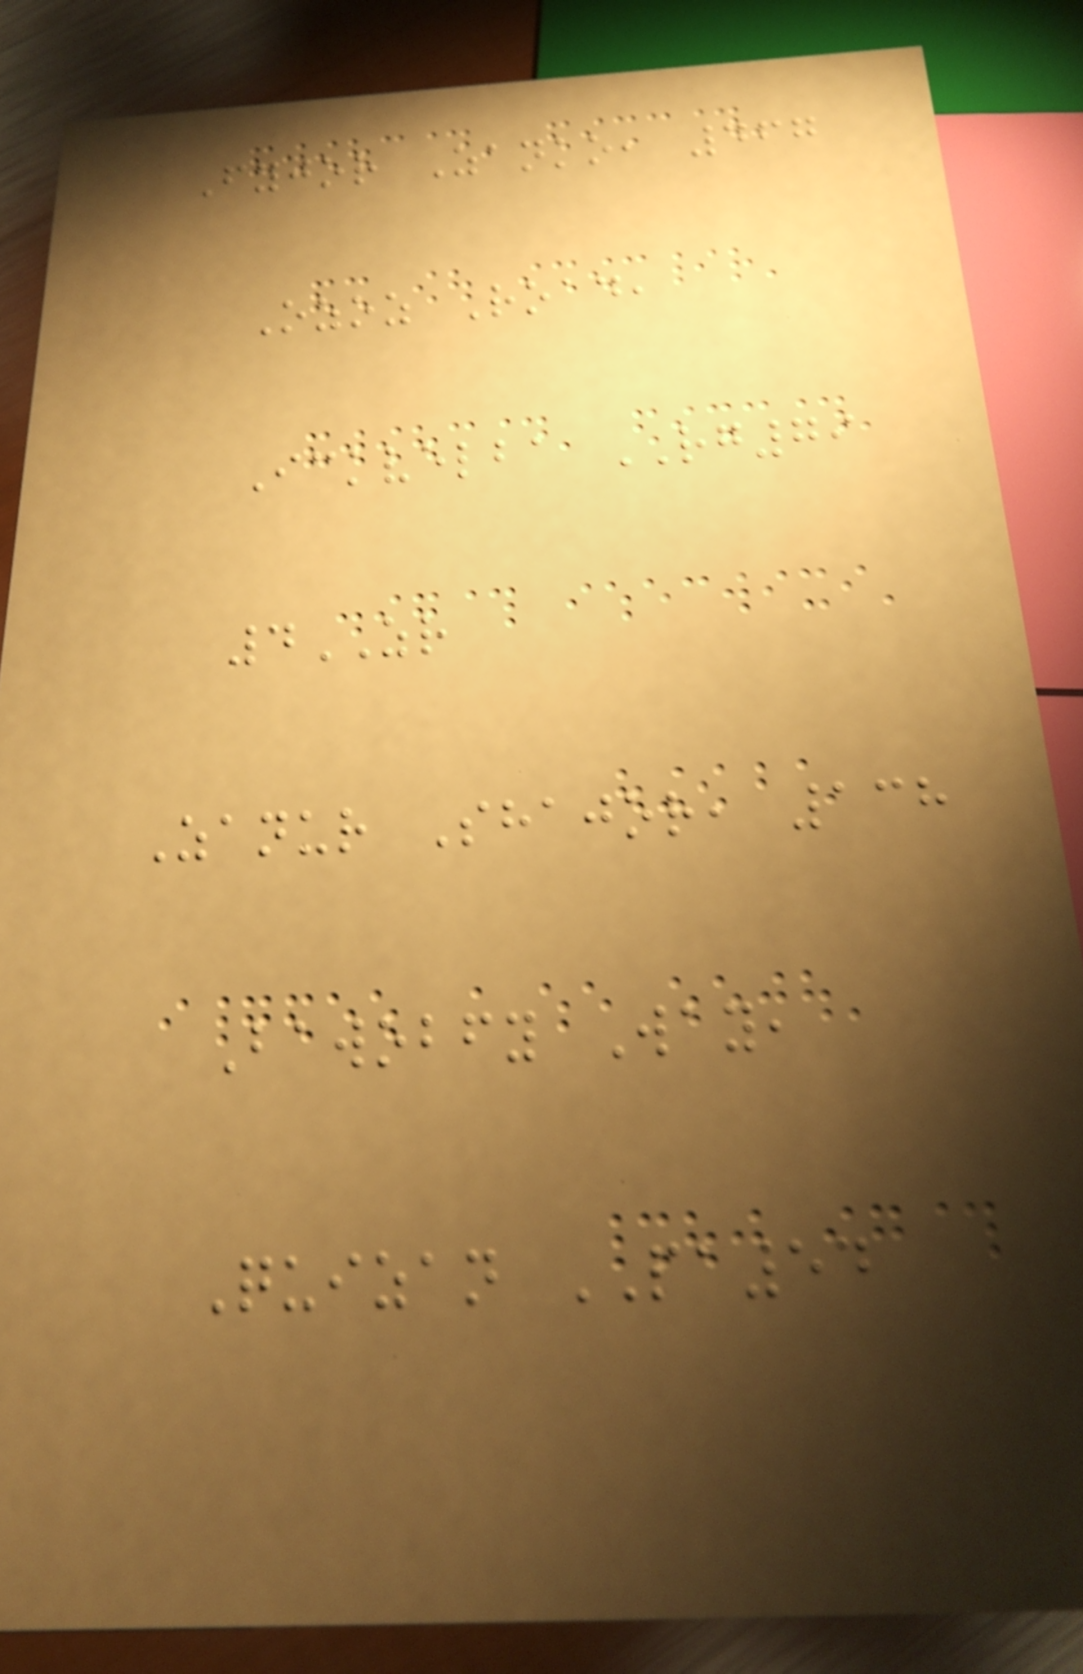Fyjor Zanko, 467
Ozoz Road,
Ickvelba RG79
4ZR
Zanur Shajor, 138
Bawobfy Way,
Quizan PA54
